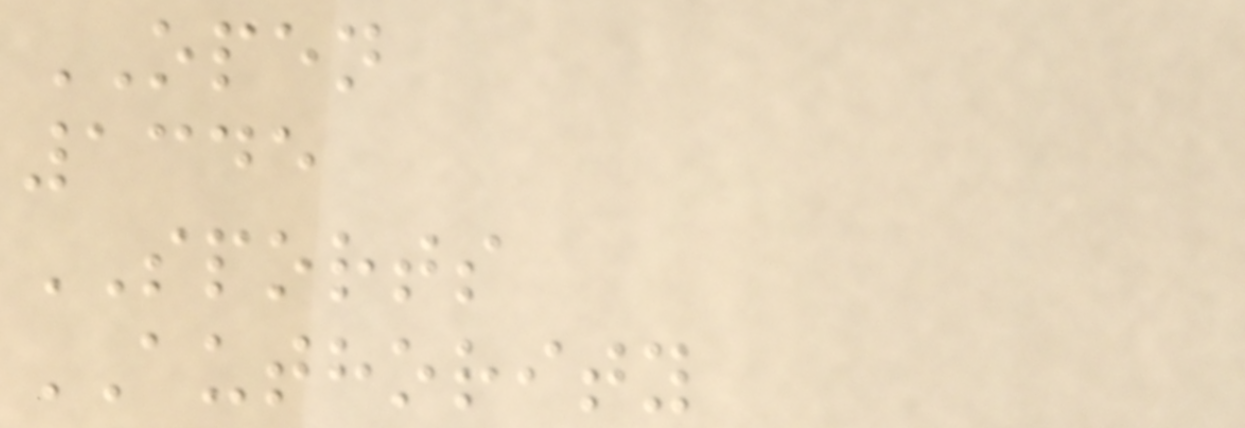OPEN
1345
SPORTS
AUTHORITY
